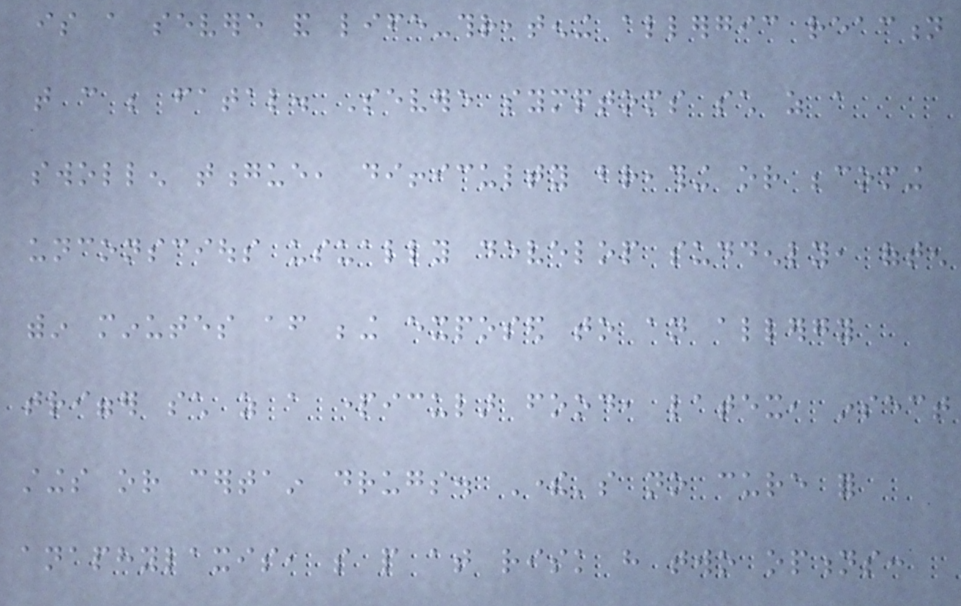is a severe and life-threatening allergic reaction
that can be fatal. Severe symptoms such as a
swollen tongue, difficulty breathing or becoming
unconscious usually develop suddenly, often
within minutes after being exposed to an allergy
trigger such as a particular food, latex, insect
stings or certain drugs. There's no cure for
anaphylaxis, so people at risk have two options:
